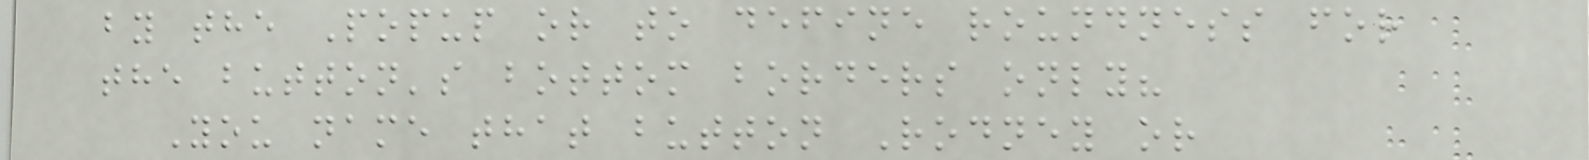by the Popup or to define roundness for
the button's bottom borders only?
You name that button Rodney or
